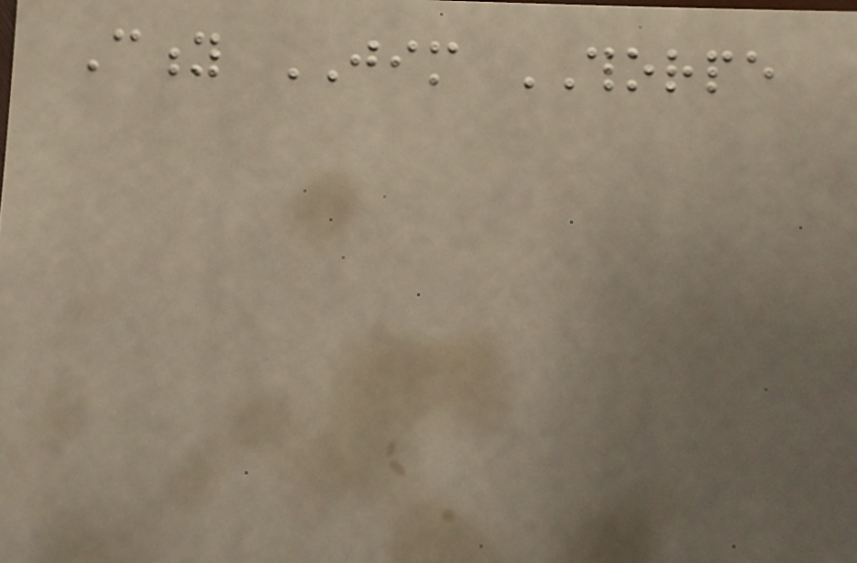City JIM THORPE
